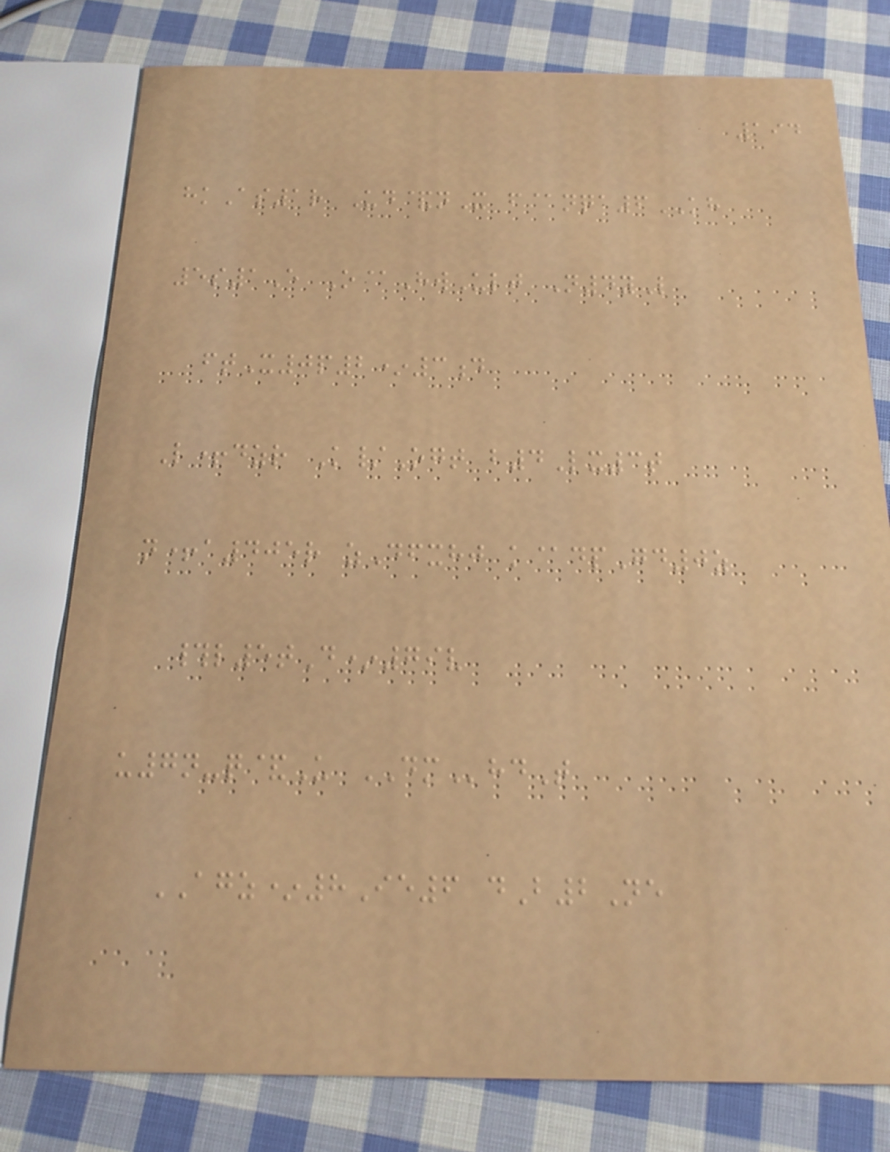194
hkAs1r Ud&nX f@nqa6KH
5s1E O@HwUlj N4yL
ftX0p2*3d
L+dzr K/Ogt b4Lx3t
n+a405r zDfxhj k@dpGd0z
#l5tD*79v
u7n-q&U DMhdT
AGZ*8Ie6 dB2Ne
